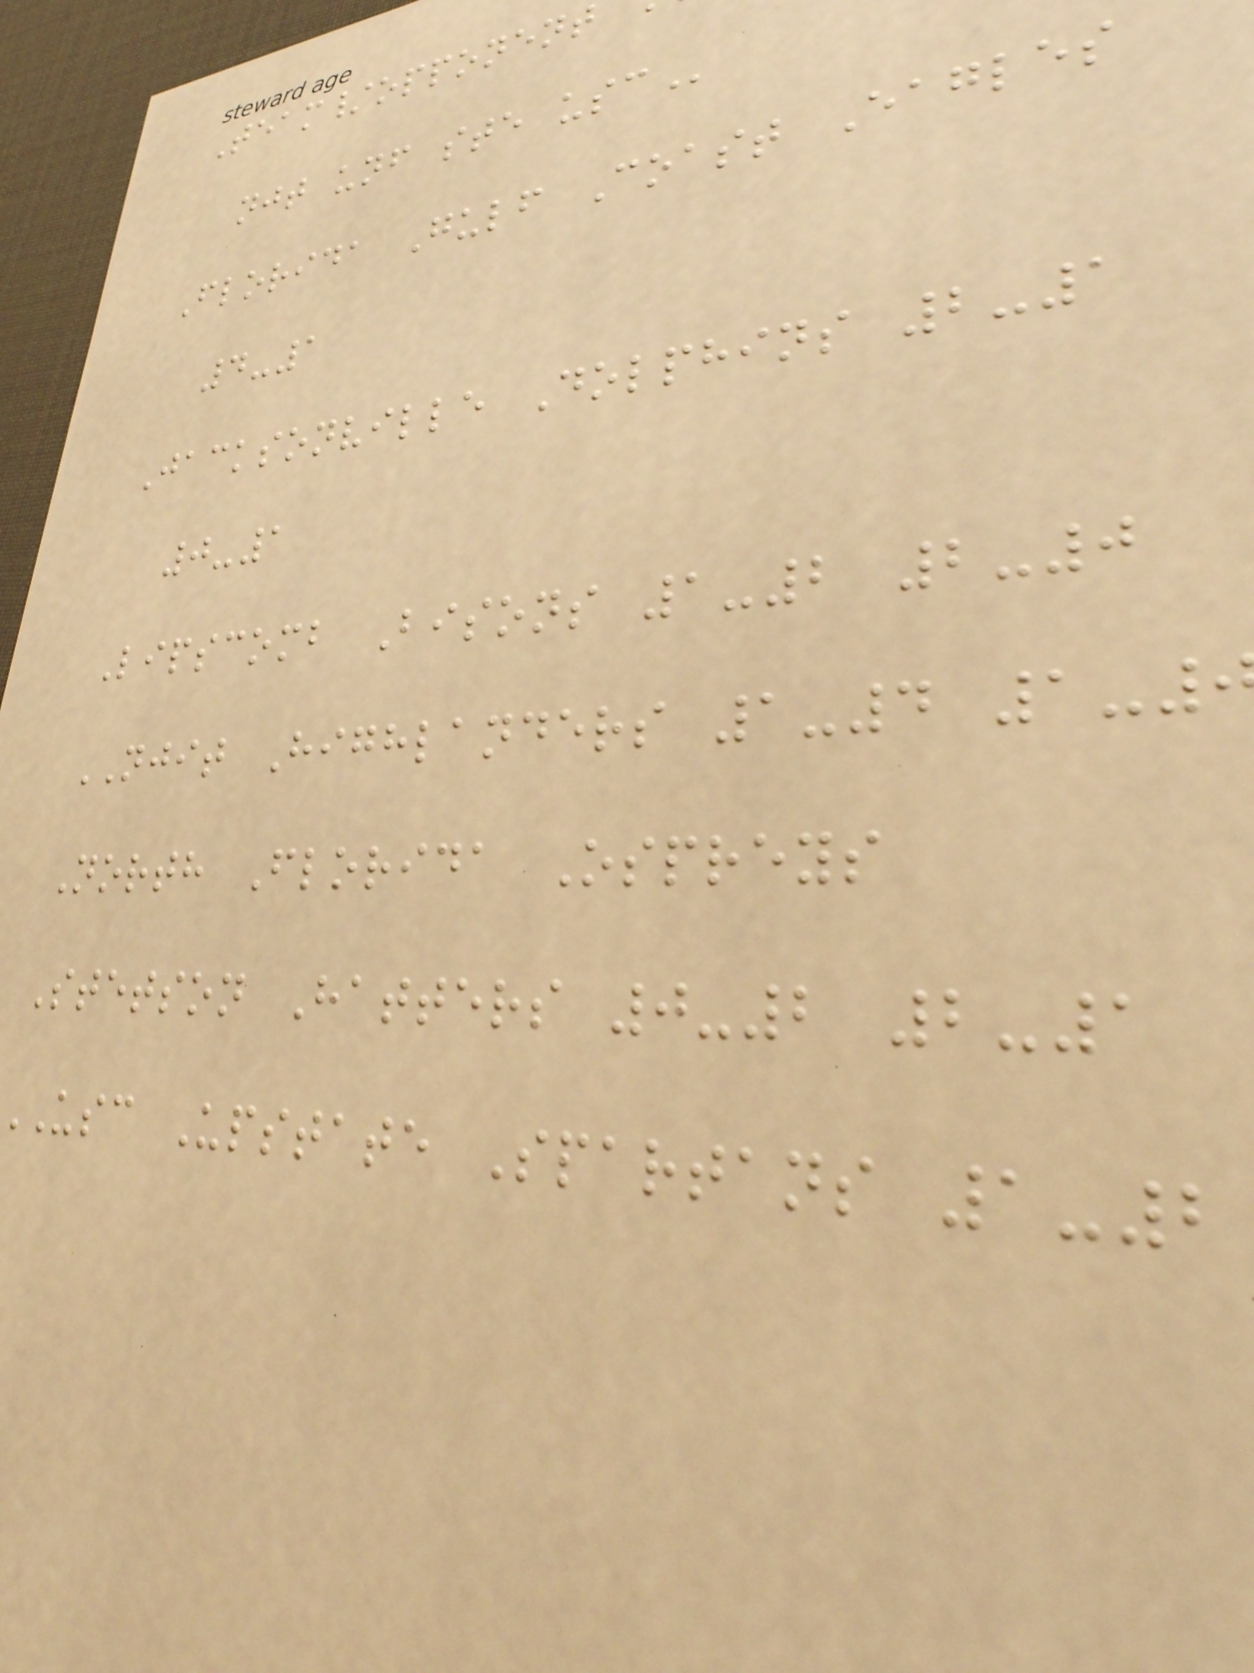Team/opponent
njt unf ste
Florida Gulf Coast Eagles
4-1
Jacksonville Dolphins 2-1
0-1
Lipscomb Bisons 1-2 2-0
NJIT Highlanders 1-4 1-
North Florida Ospreys
Stetson Hatters 0-2 2-1
usc Upstate Spartans 1-2
